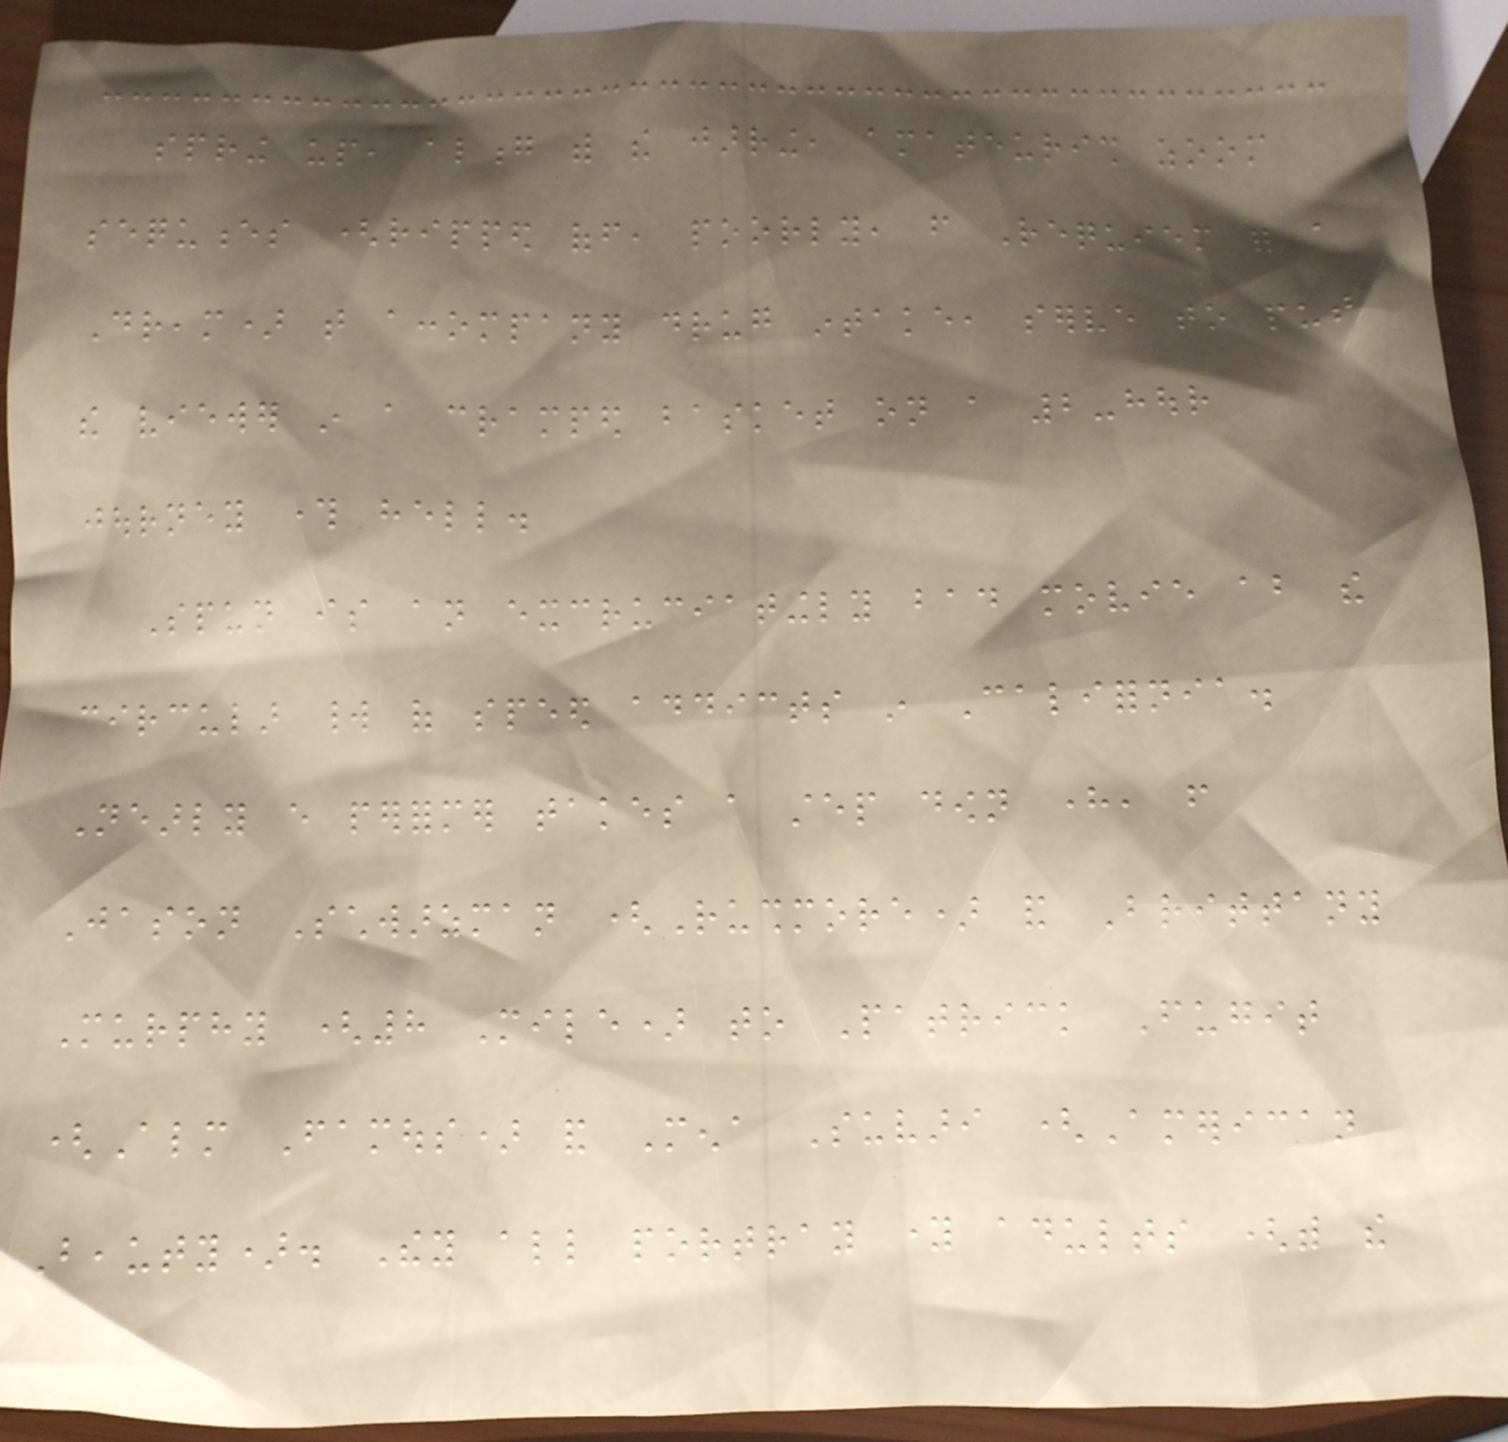spring up, along with the jarring, amateurish zoom
sequences (ripped off, poorly, from Requiem for a
Dream) that accompany drug intake, serve to put
the viewer in a cramped basket on a 2-hour
journey through hell.
Spun is an excruciatingly bad movie about the
circular world of speed addicts in California.
Nearly every performer takes a step down here, from
Jason Schwarzman (Rushmore) and Brittany
Murphy (8 Mile) to Patrick Fugit
(Almost Famous) and Mena Suvari (American
Beauty). They all portray young adults (with the
